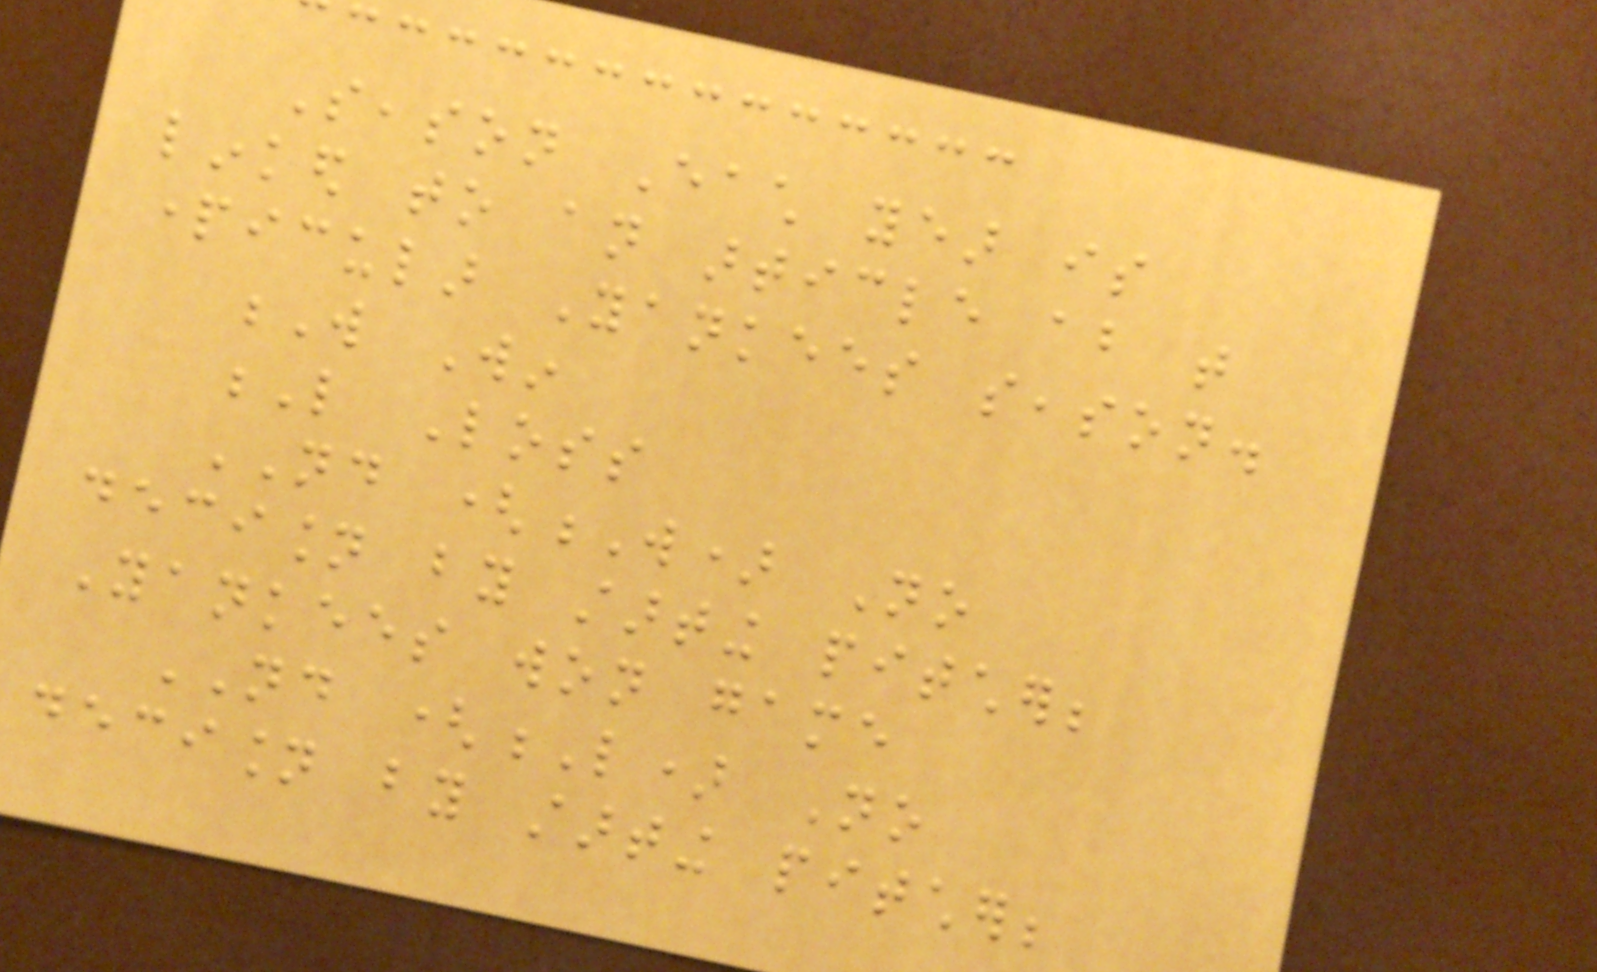Season Each year is
linked to an article about that
particular Yankees season.
W Win
L Loss
ND (W) No
decision by starting pitcher;
Yankees won game
ND (L) No
decision by starting pitcher;
